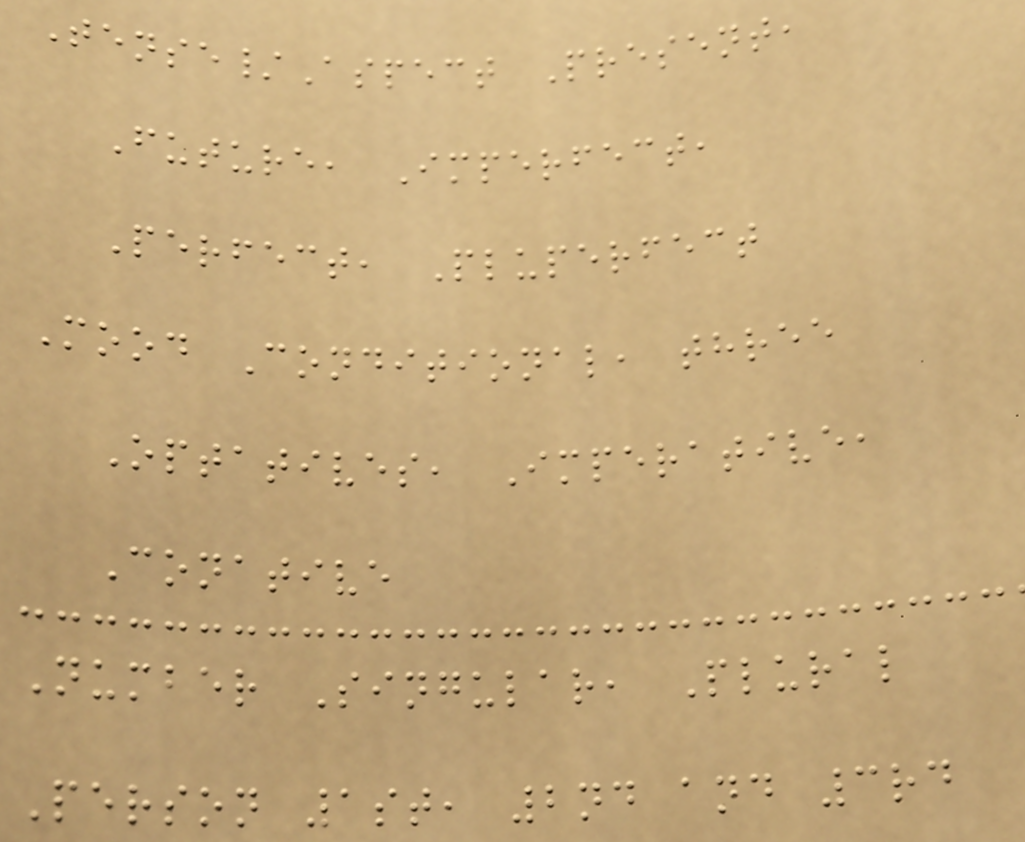Tense/Aspect Present,
Future, Imperfect,
Perfect, Pluperfect
Mood Conditional, three
Optatives, Imperative,
Conative
Number Singular, Plural
Person 1st, 2nd and 3rd
